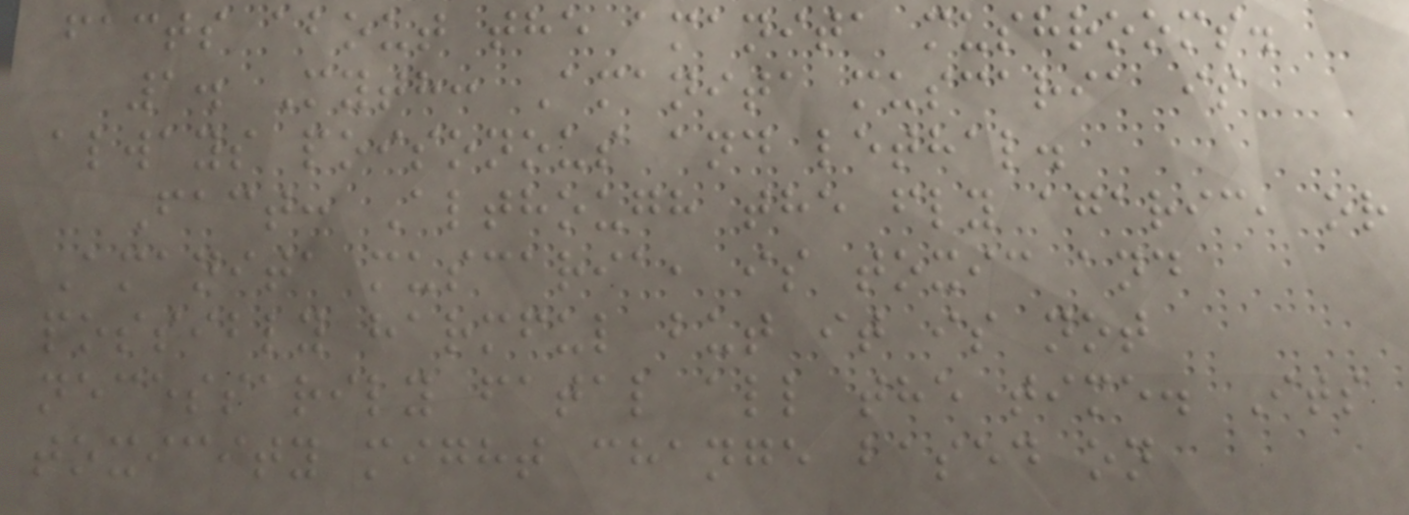facts about the amanita mushrooms.
1. Myth: Amanita muscaria is
always poisonous and lethal.
Fact: Although the fly agaric, or
Amanita muscaria, is toxic and
possibly harmful but it is not
necessarily fatal all the time. Its
toxicity might change based on
